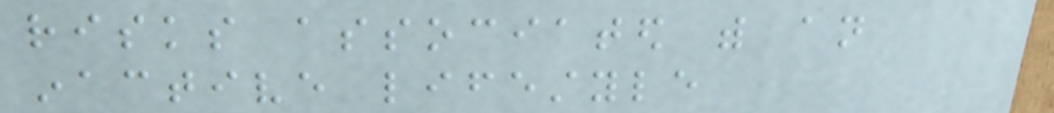risks associated with an
inactive lifestyle
